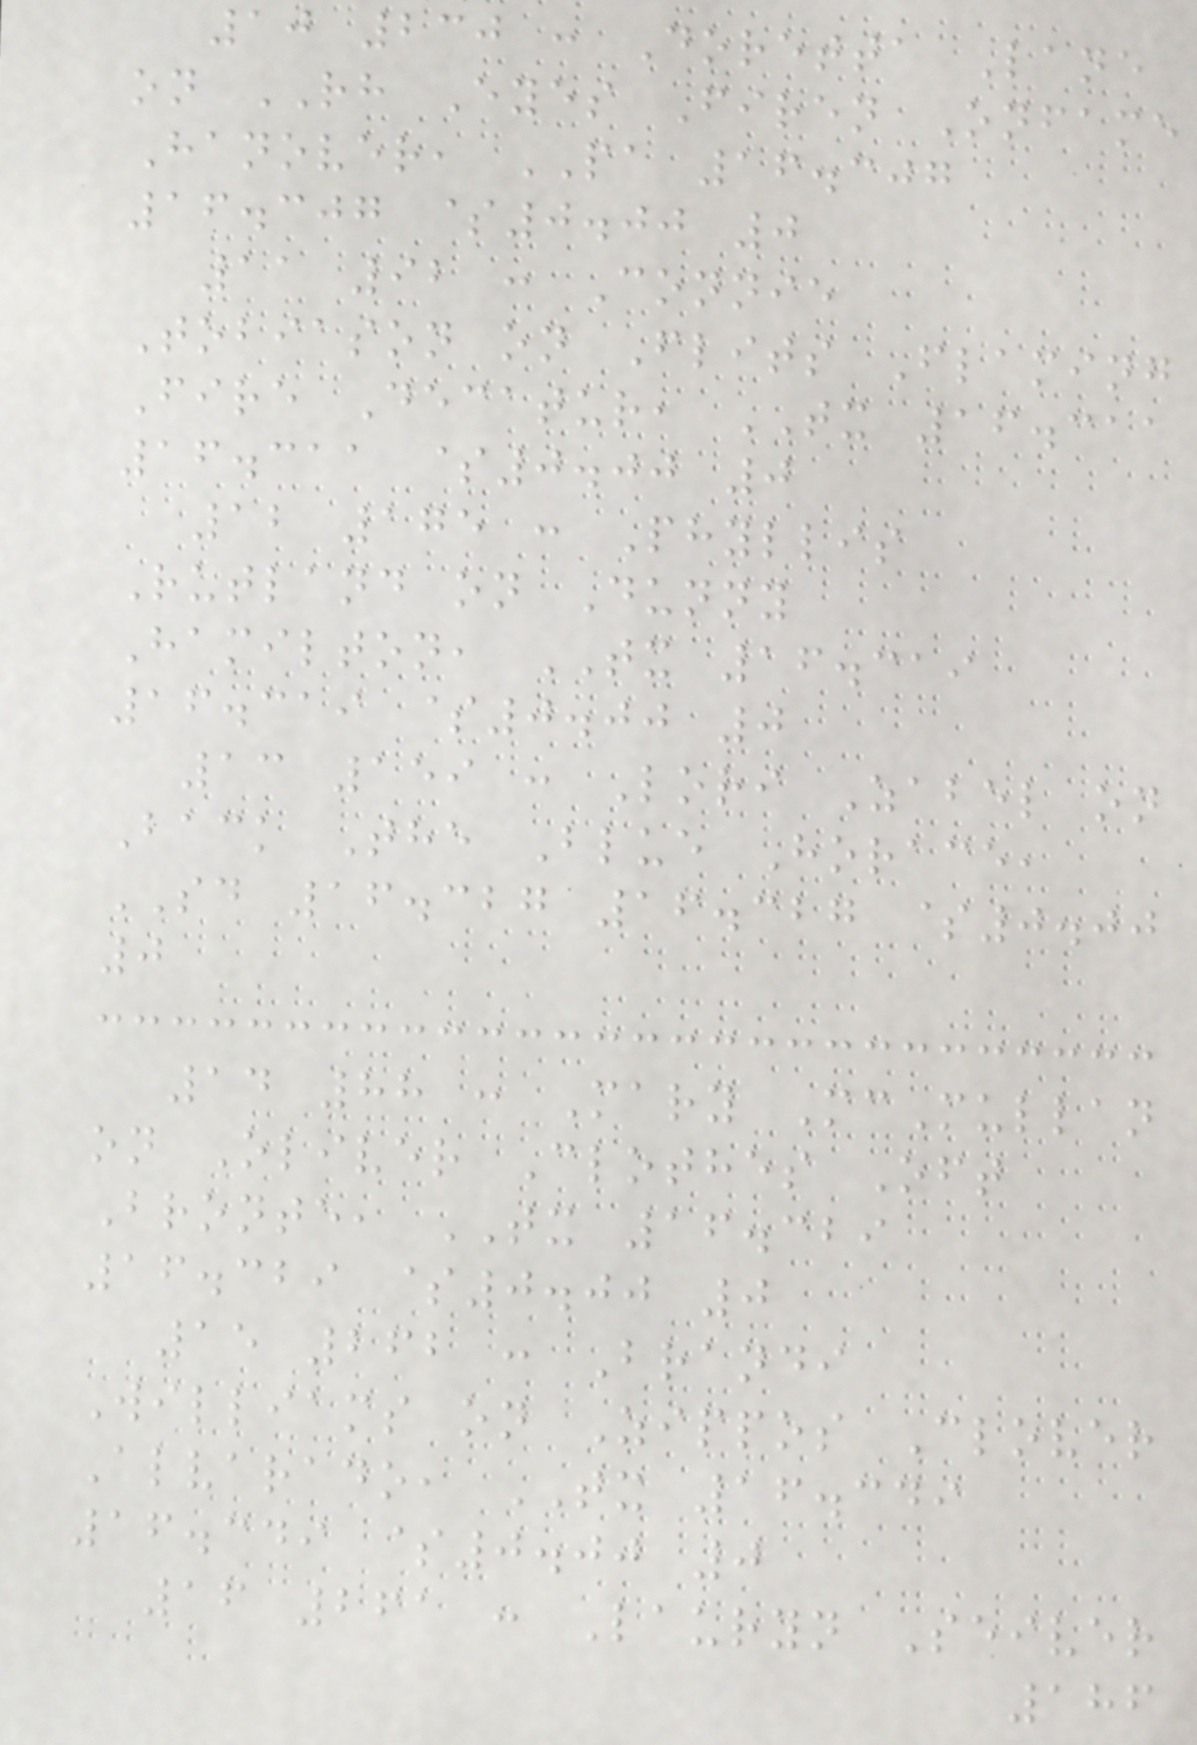10 230 : Doretta Lane
on RH Eyes Firen Onfame
Hanover, PA 16.307
16.307 $0.00 0
11 92 : Connie
Tobiason on Flits Flaming
Fire Decatur, TX 16.311
16.311 $0.00 0
12 175 : Phyllis
Rutland on Dunny
Hamilton, TX 16.319
16.319 $0.00 0
13 159 : Lori Zabel on
Back The Blue Horace,
SD 16.327 16.327 $0.00
0
14 88 : Mary McMullan
on Oliver Clothes Oft
Bronte, TX 16.329
16.329 $0.00 0
15 262 : Brandi
Williams on Zippos Clover
Alvarado, TX 16.349
16.349 $0.00 0
16 261 : Lauryn Seiver
186
